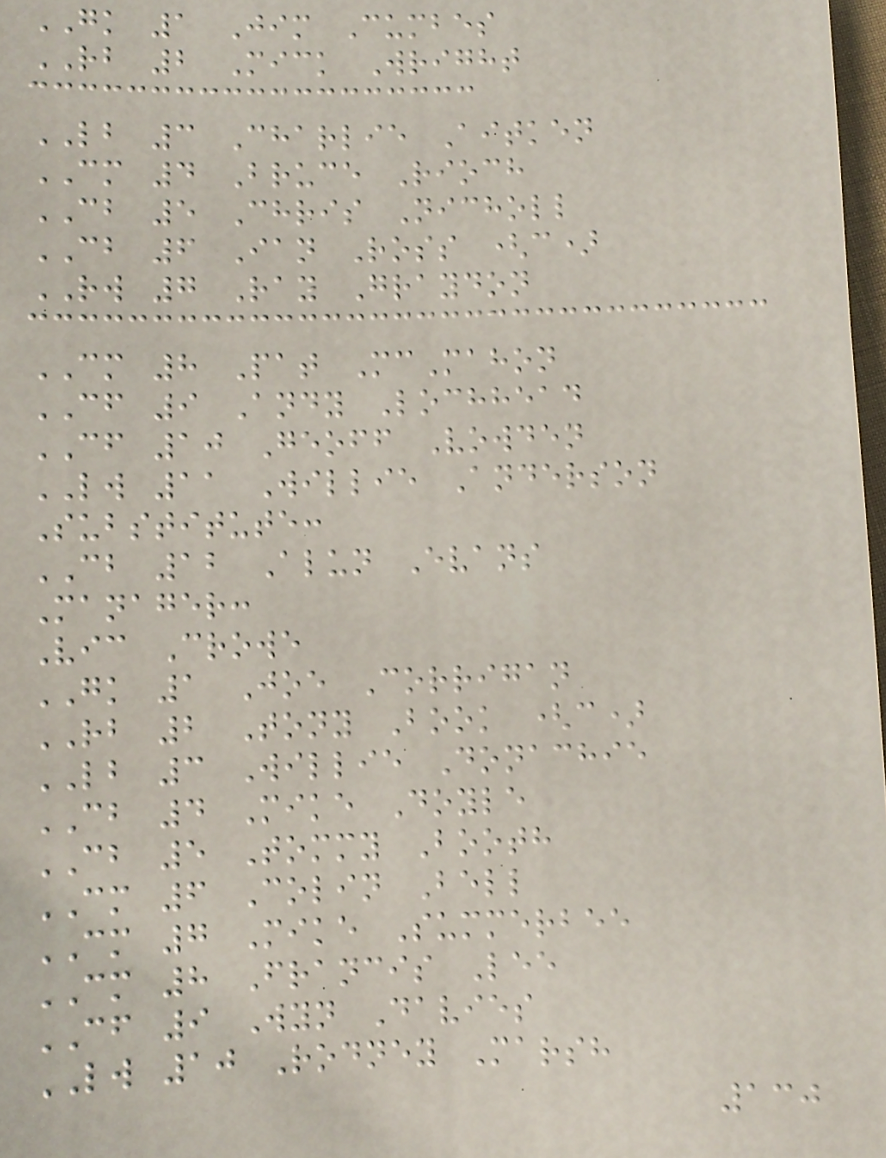GK 1 Jim Cumbes
RB 2 Mick Wright
LB 3 Charlie Aitken
CM 4 Bruce Rioch
CB 5 Chris Nicholl
CB 6 Ian Ross (c)
RW 7 Ray Graydon
CM 8 Pat McMahon
CF 9 Andy Lochhead
CF 10 Geoff Vowden
LW 11 Willie Anderson
Substitute:
CB 12 Alun Evans
Manager:
Vic Crowe
GK 1 Joe Corrigan
RB 2 Tony Book (c)
LB 3 Willie Donachie
CB 4 Mike Doyle
CB 5 Tommy Booth
CM 6 Colin Bell
CM 7 Mike Summerbee
CM 8 Francis Lee
CF 9 Wyn Davies
LW 10 Rodney Marsh
130
